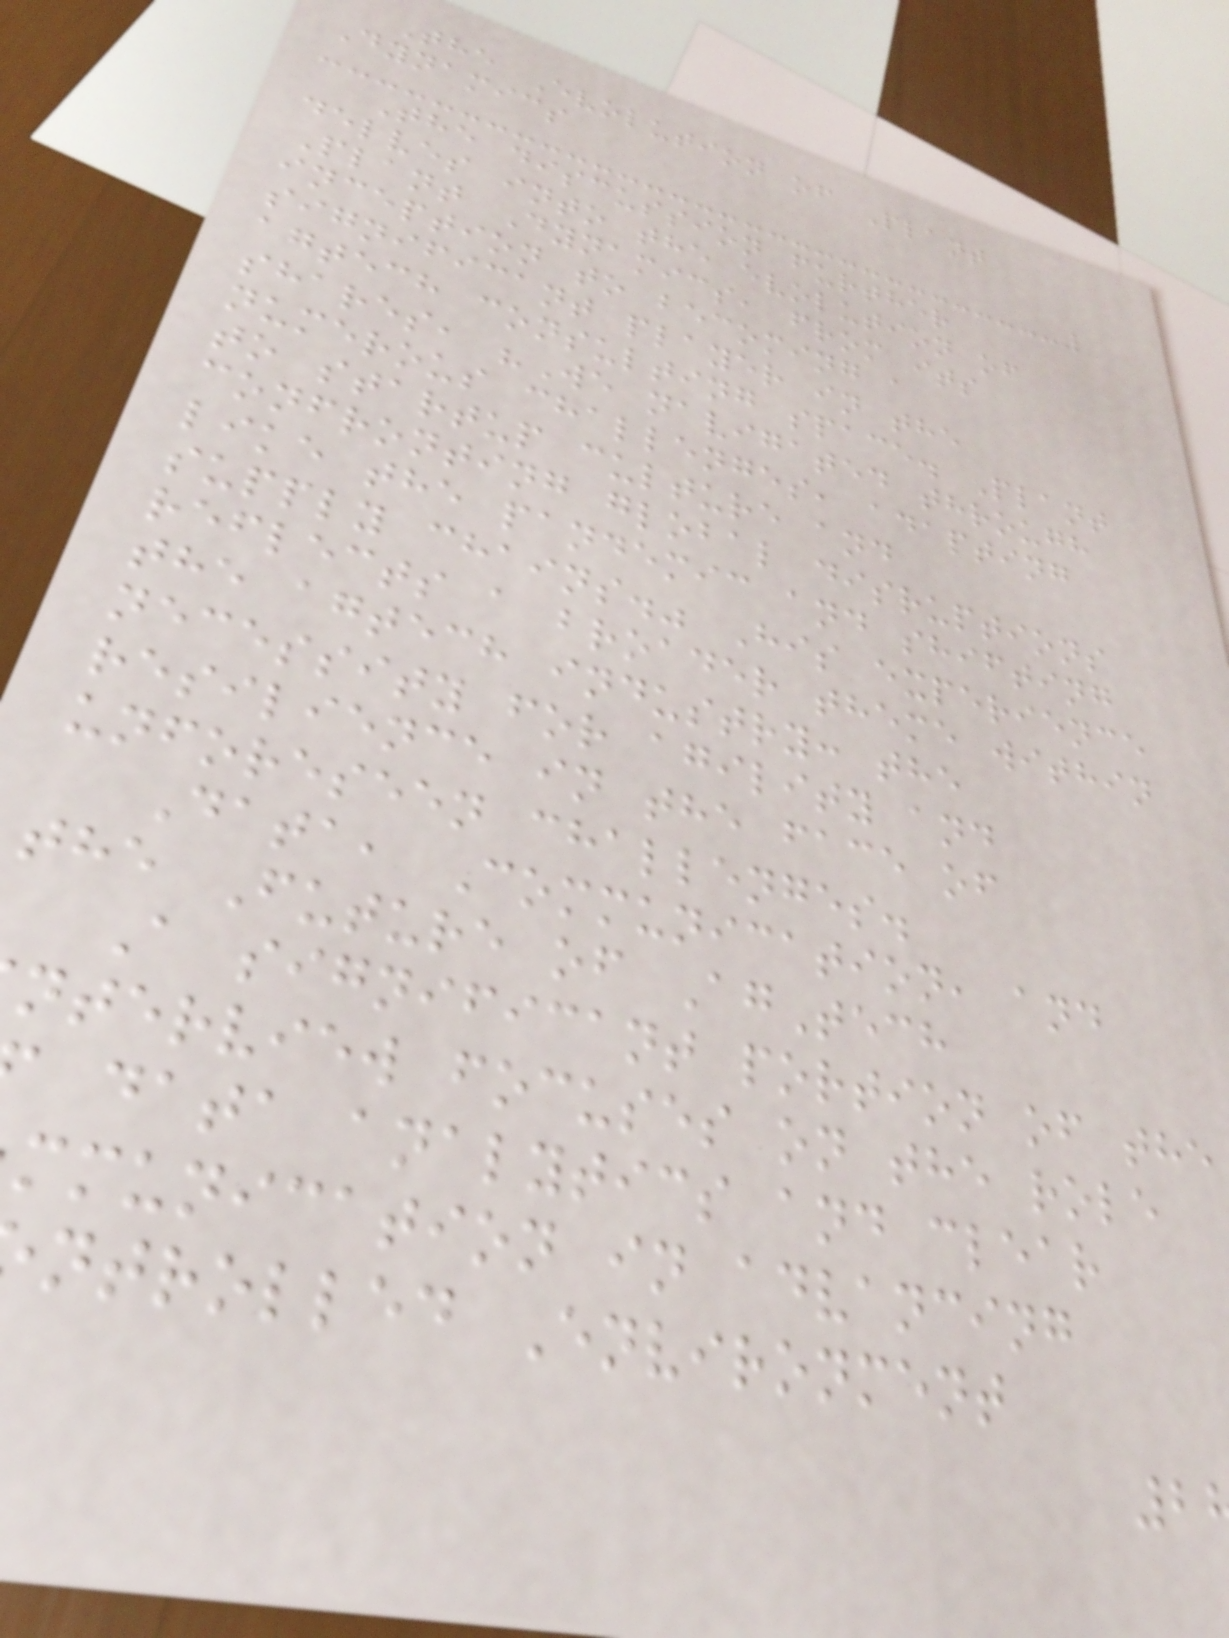The Evolution of Plant
Dynamics
The discussion further
delves into the evolution of
Plant Dynamics, from its
inception to becoming a
significant player in the
agtech consulting space. Plant
shares, "We navigated through
numerous challenges, adapting
to startup culture and
confronting global disruptions
like the pandemic and shifting
supply chains." His experience
reflects a broader theme within
the agtech industry: the
necessity for agility and
resilience in the face of
unforeseen challenges.
Data, Communication, and
the Future of AgTech
A significant portion of the
nterview focuses on the role
data analytics and clear
mmunication in advancing
ntrolled Environment
